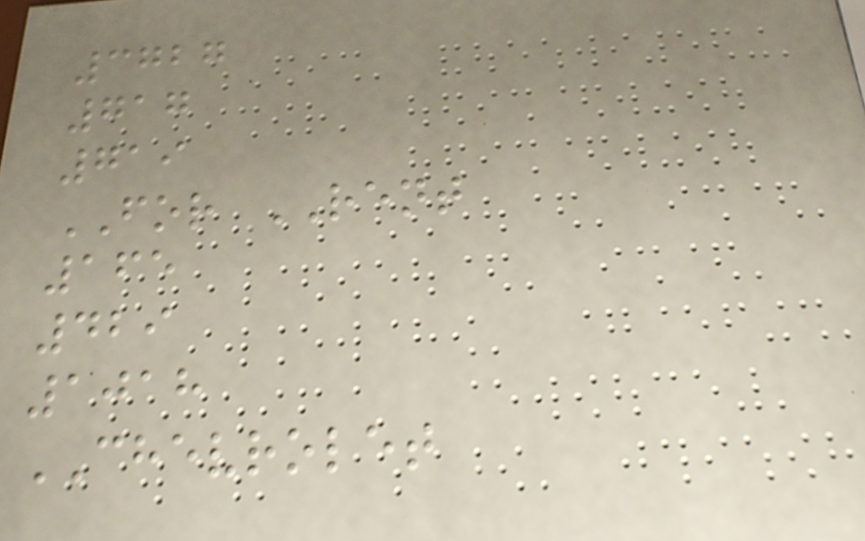3727
717
719
FOR RENT
165
429
1018
CHEVROLET
